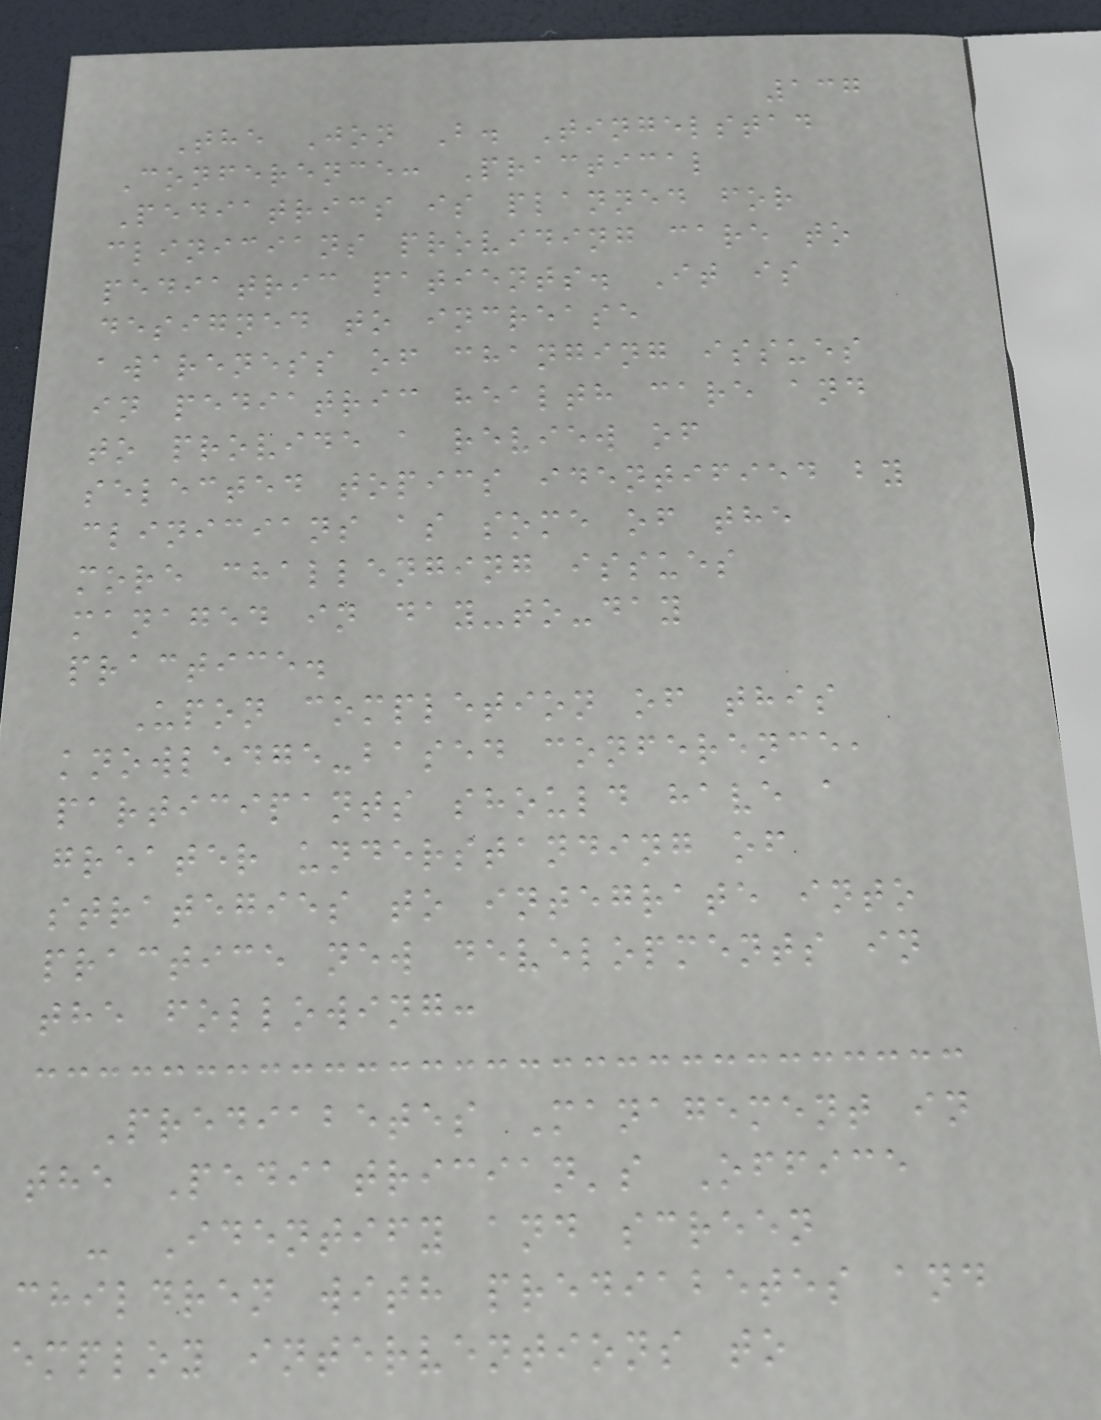137
The Jon B. Tingelstad
Conference: Practical
Pediatrics is planned for
clinicians providing care to
pediatric patients. It is
designed to increase
awareness of changing issues
in pediatric health care and
to provide a review of
selected topics identified by
clinicians as some of the
more challenging issues
managed in day-to-day
practice.
Upon completion of this
knowledge-based conference,
participants should have a
greater understanding of
strategies to integrate into
practice new developments in
the following:
Prediabetes Management in
the Pediatrician's Office
- Identify and screen
children with prediabetes and
employ interventions to
